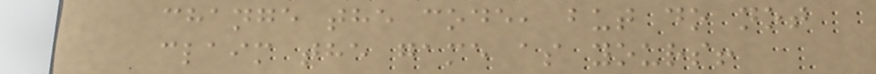change the code, but do not
claim the game as yours!
